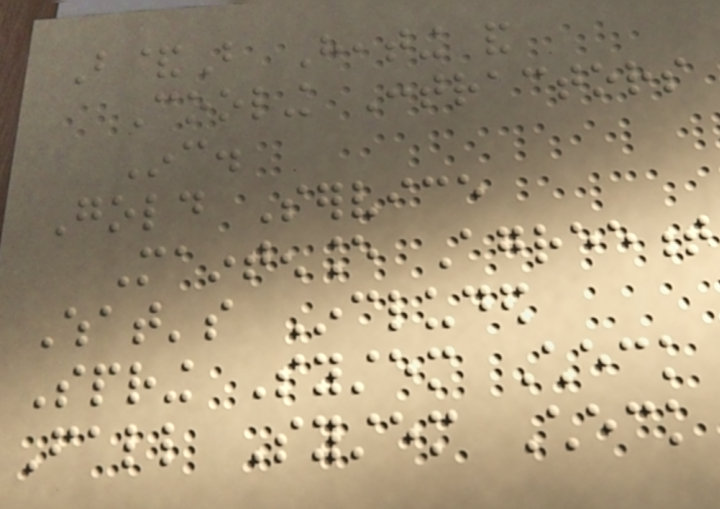B&B Heating and
Cooling Contractors
Inc.
Gold Service
Maintenance Agreement
What's Included
Spring System Check
Fall System Check
